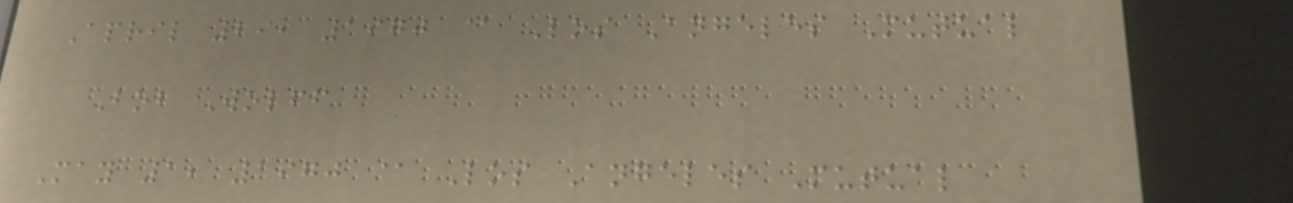April 29, 1970 @ Los Angeles Mutual
Bob Wolff
May 1, 1970 @ Los Angeles Mutual
